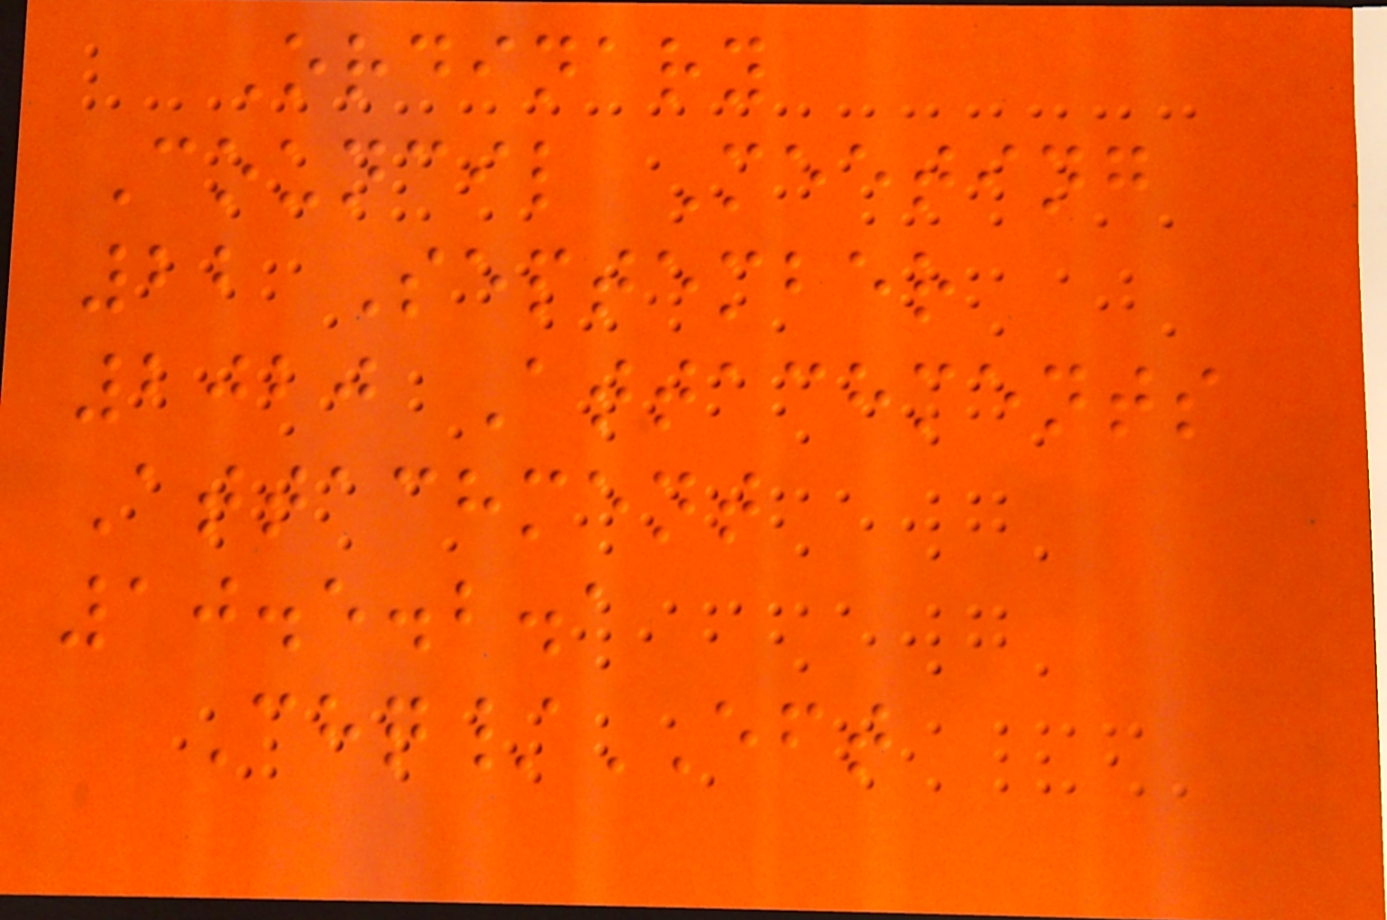Ordinary
Council Meeting
22 September
2020 Attachments
Attachment
10.5.2.1
Chq/EFT
